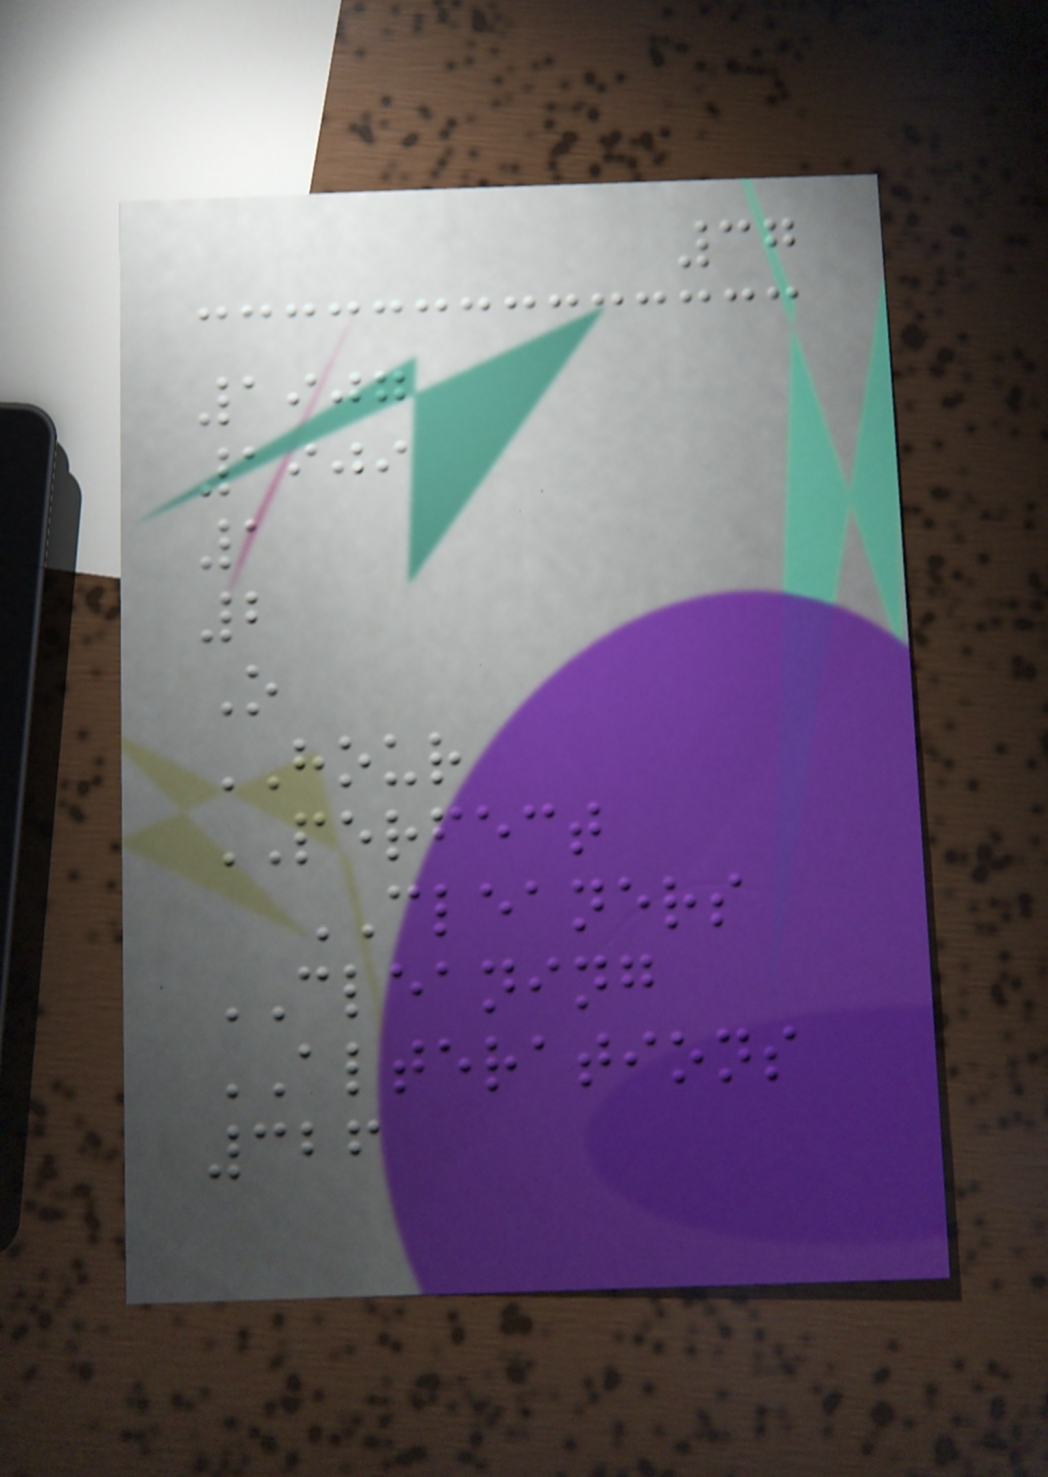37
1907
1909
1
2
O
HOUR
PERFECT
CLEANERS
CLEANING
ALTERATIONS
326
